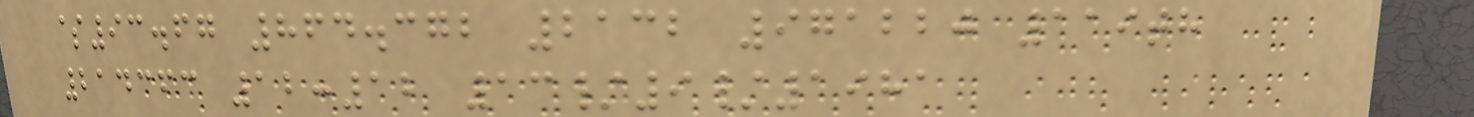$93.67 864.372 2132 971220 119th
214363 12:12 13/9/1981
